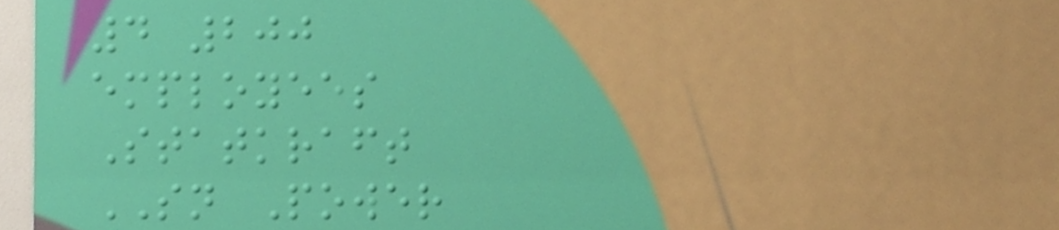4 200
employees
Statkraft
SN Power
